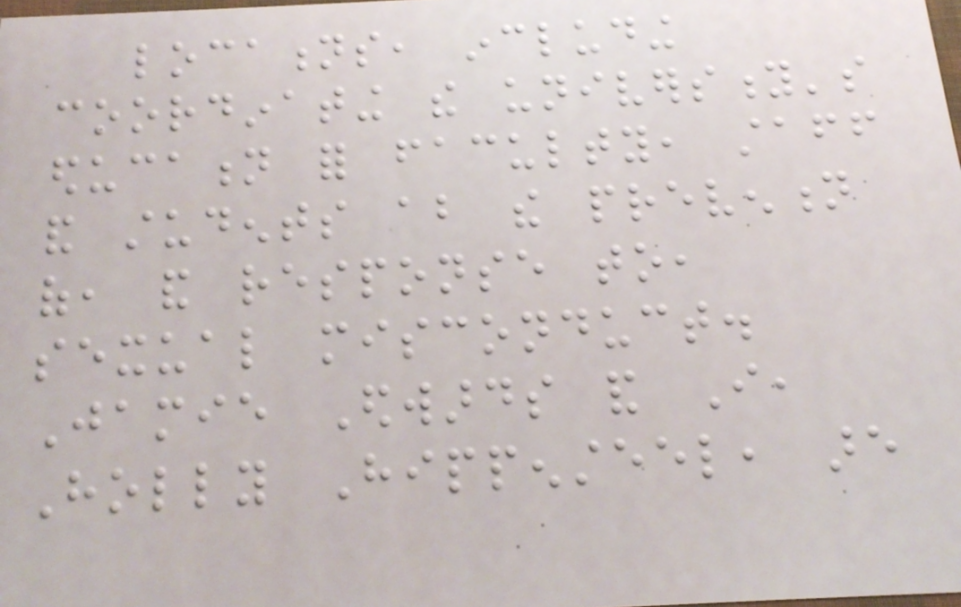locations, including
coordinating the university's
education for faculty, staff
and students about the prevention
of, and response to,
sexual misconduct.
Jamie Edwards and I,
Holly Hippensteel, are
